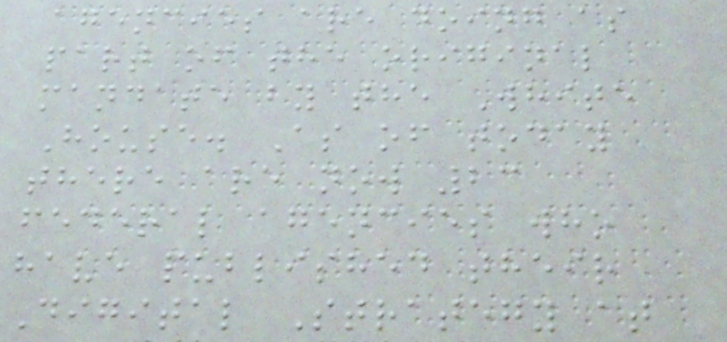agencies are doing as
part of the original
mandate by the White
House. As of today
there are now 23
federal agencies who
have published their
Digital Strategy at
